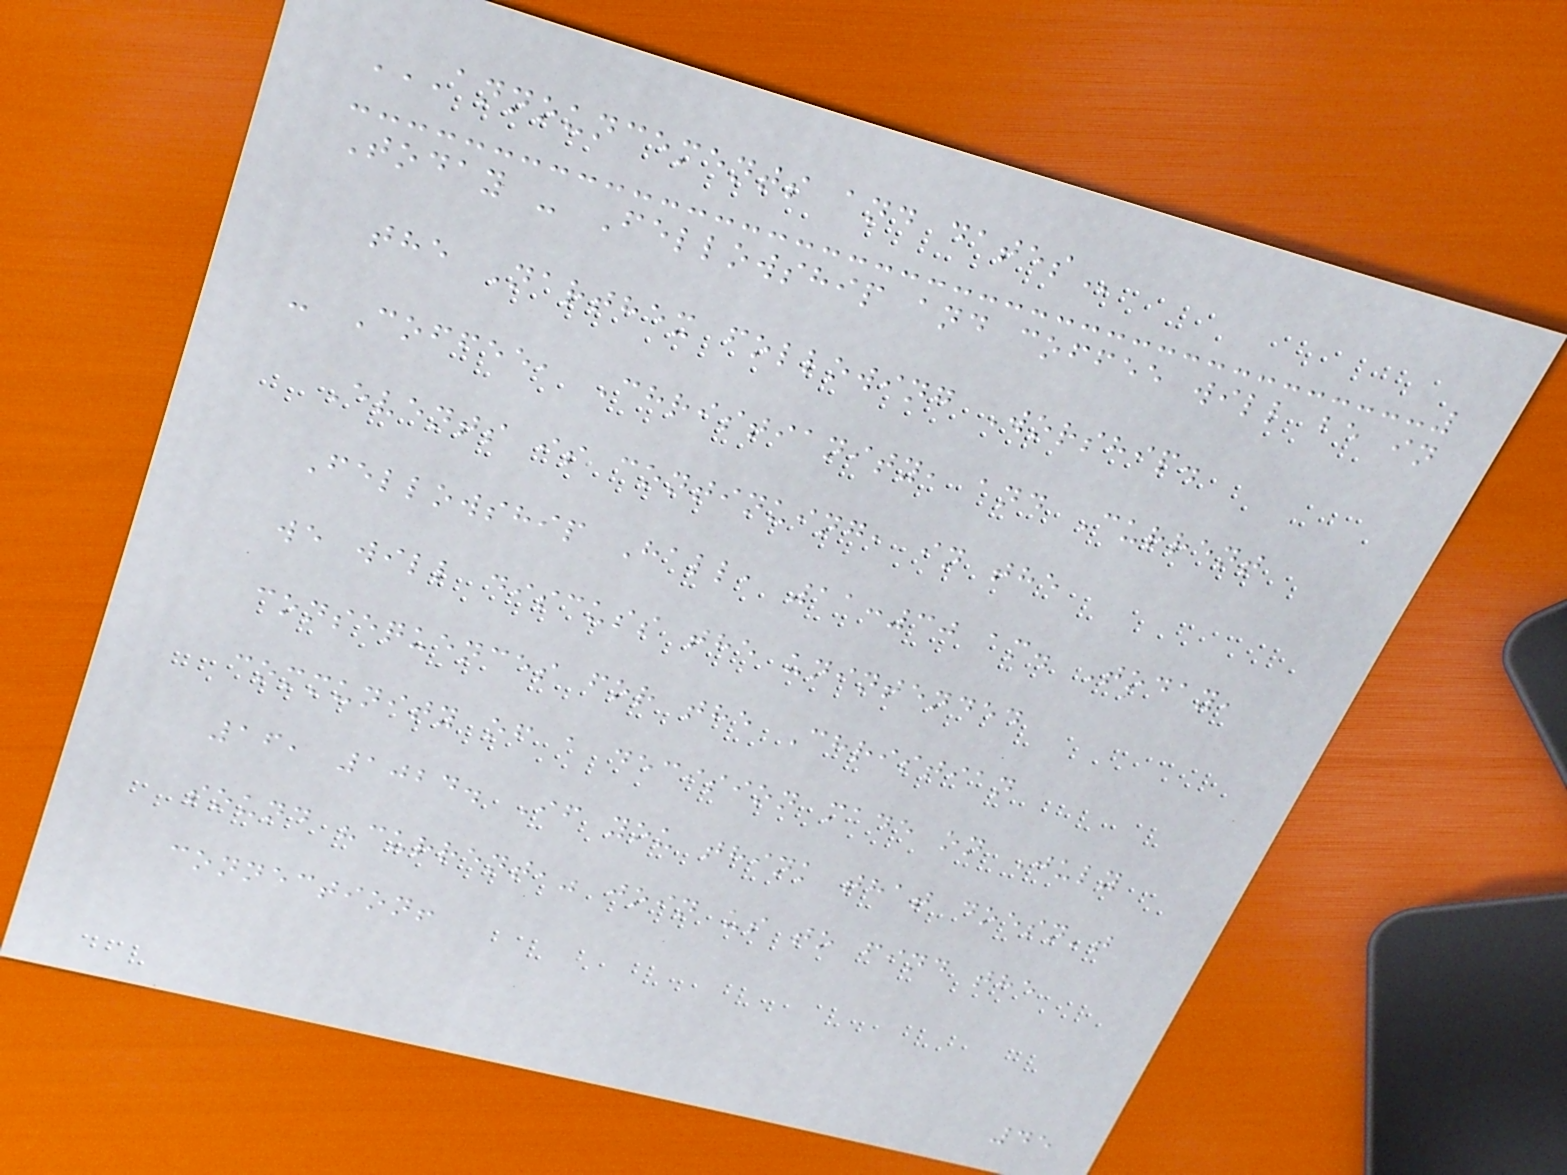ANNOUNCEMENTS AND DATES
Today - Fellowship and coffee will be in
the Narthex following Worship.
- Coffee, Christianity, and Current
Events is continuing, in the
Fellowship Hall, 11:30 am. Today,
we will discuss the unintended
consequences for the Christian
community of a decision made on July
16, 1024. If you think that doesn't
sound "current," join us to find the
connection!
45
